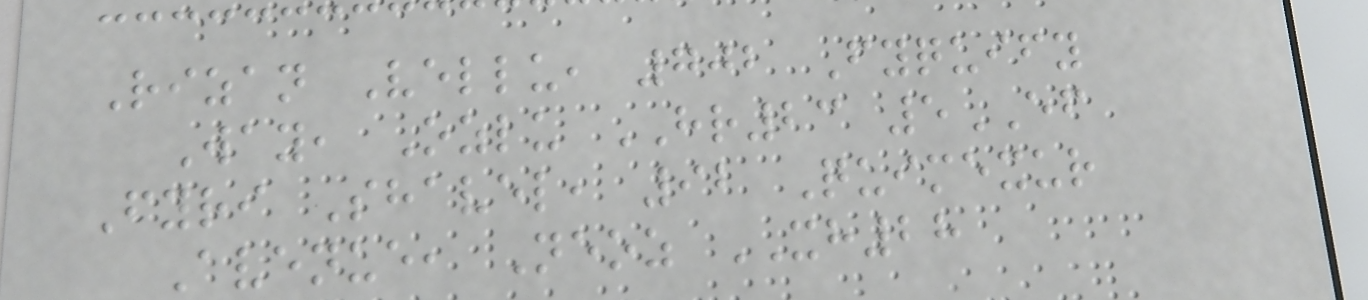Rizan Vellu, 702 Fyquify
Way, Ozlu HR23 5EF
Fyri Shavel, 92 Quimexur
Avenue, Neoz XH28
